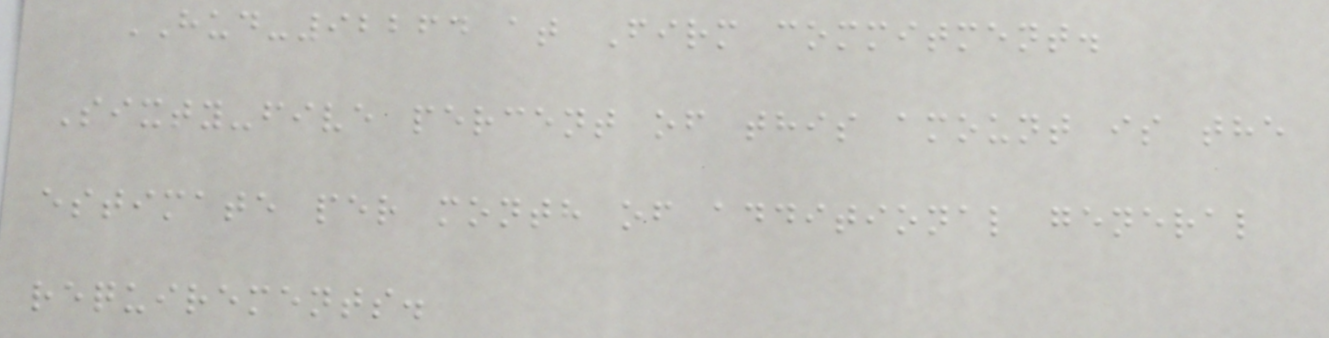HUD-92264 at Firm commitment.
Sixty-five percent of this amount is the
estimate per month of additional general
requirements.
